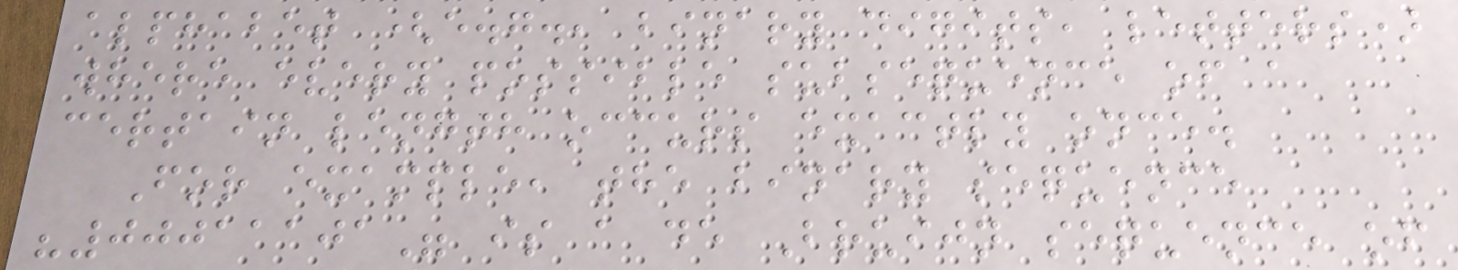alphabet (e.g., binary digits, letters)
where every possible subsequence of a
certain length occurs exactly once.
For example, the binary sequence
"00011101" is a de Bruijn sequence of
